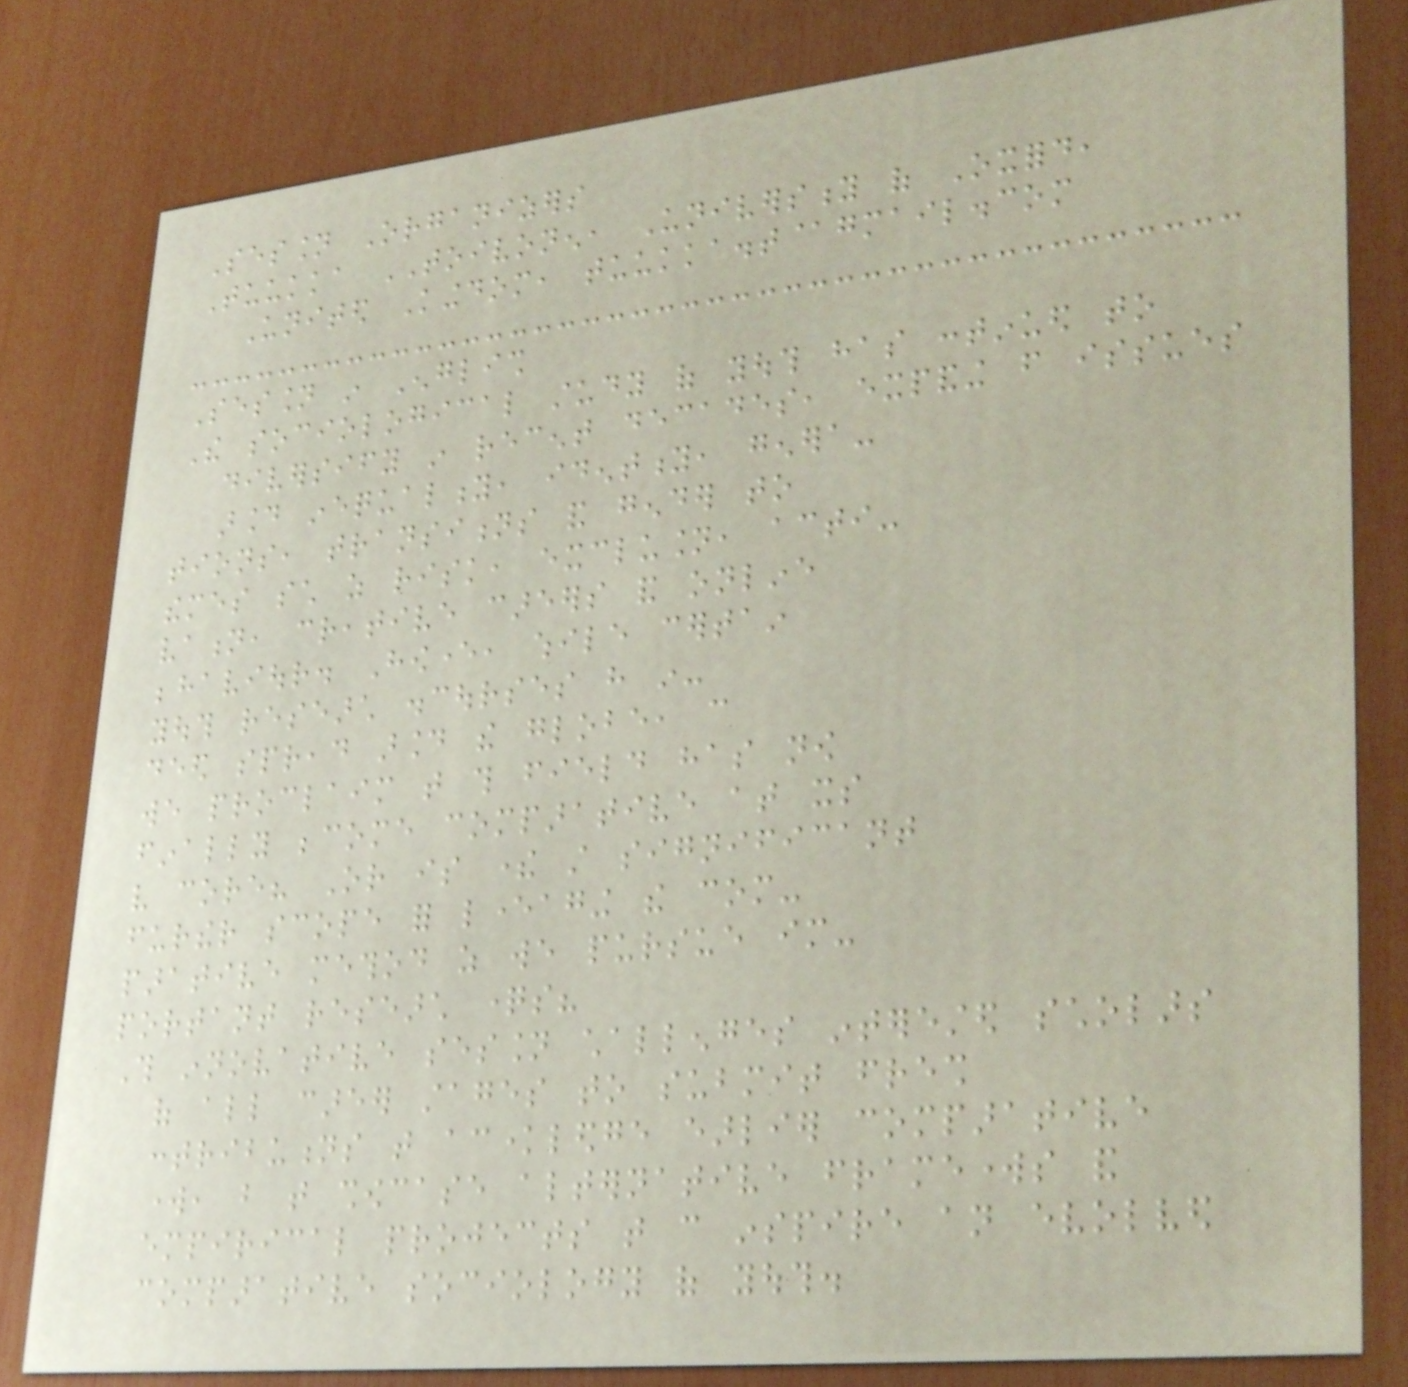Session Organizers
Tuukka TOIVONEN, University of Oxford,
United Kingdom, tuukka.t@gmail.com
Session in English
The sociological study of youth has continued to
diversify in recent decades, expanding from issues
around inequality, identity, genera-
tions, transitions and gender to
themes such as risk, exclusion, acti-
vation, creative careers and online
behaviour. However, while certain
youth research discourses have in-
deed spread around the globe, can
we proclaim that this field has now
finally become comparative at its
very core? Or is there still significant
further scope for leveraging the com-
parative method as we pursue im-
portant research questions?
This innovative session challenges interested scholars
of all career stages to submit fresh
contributions that acknowledge earlier comparative
work, but that showcase alternative frameworks and
empirical projects that can inspire an evolved
comparative sociology of youth.
